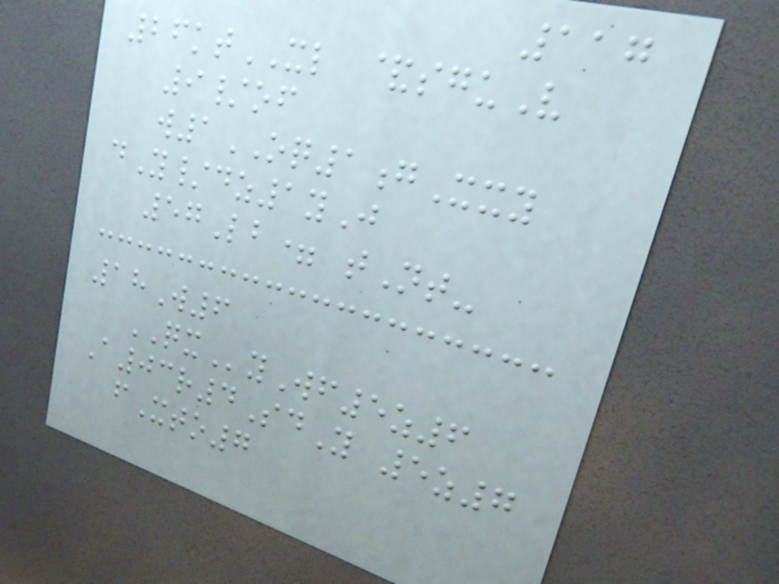117
26ktXL &sguV
9/of
w1OQ1gXxy
dY/dz1yJ
57Lb= tNt-
18W6
QXyWf5z6
A03r4SdY 5z7
fXto7
